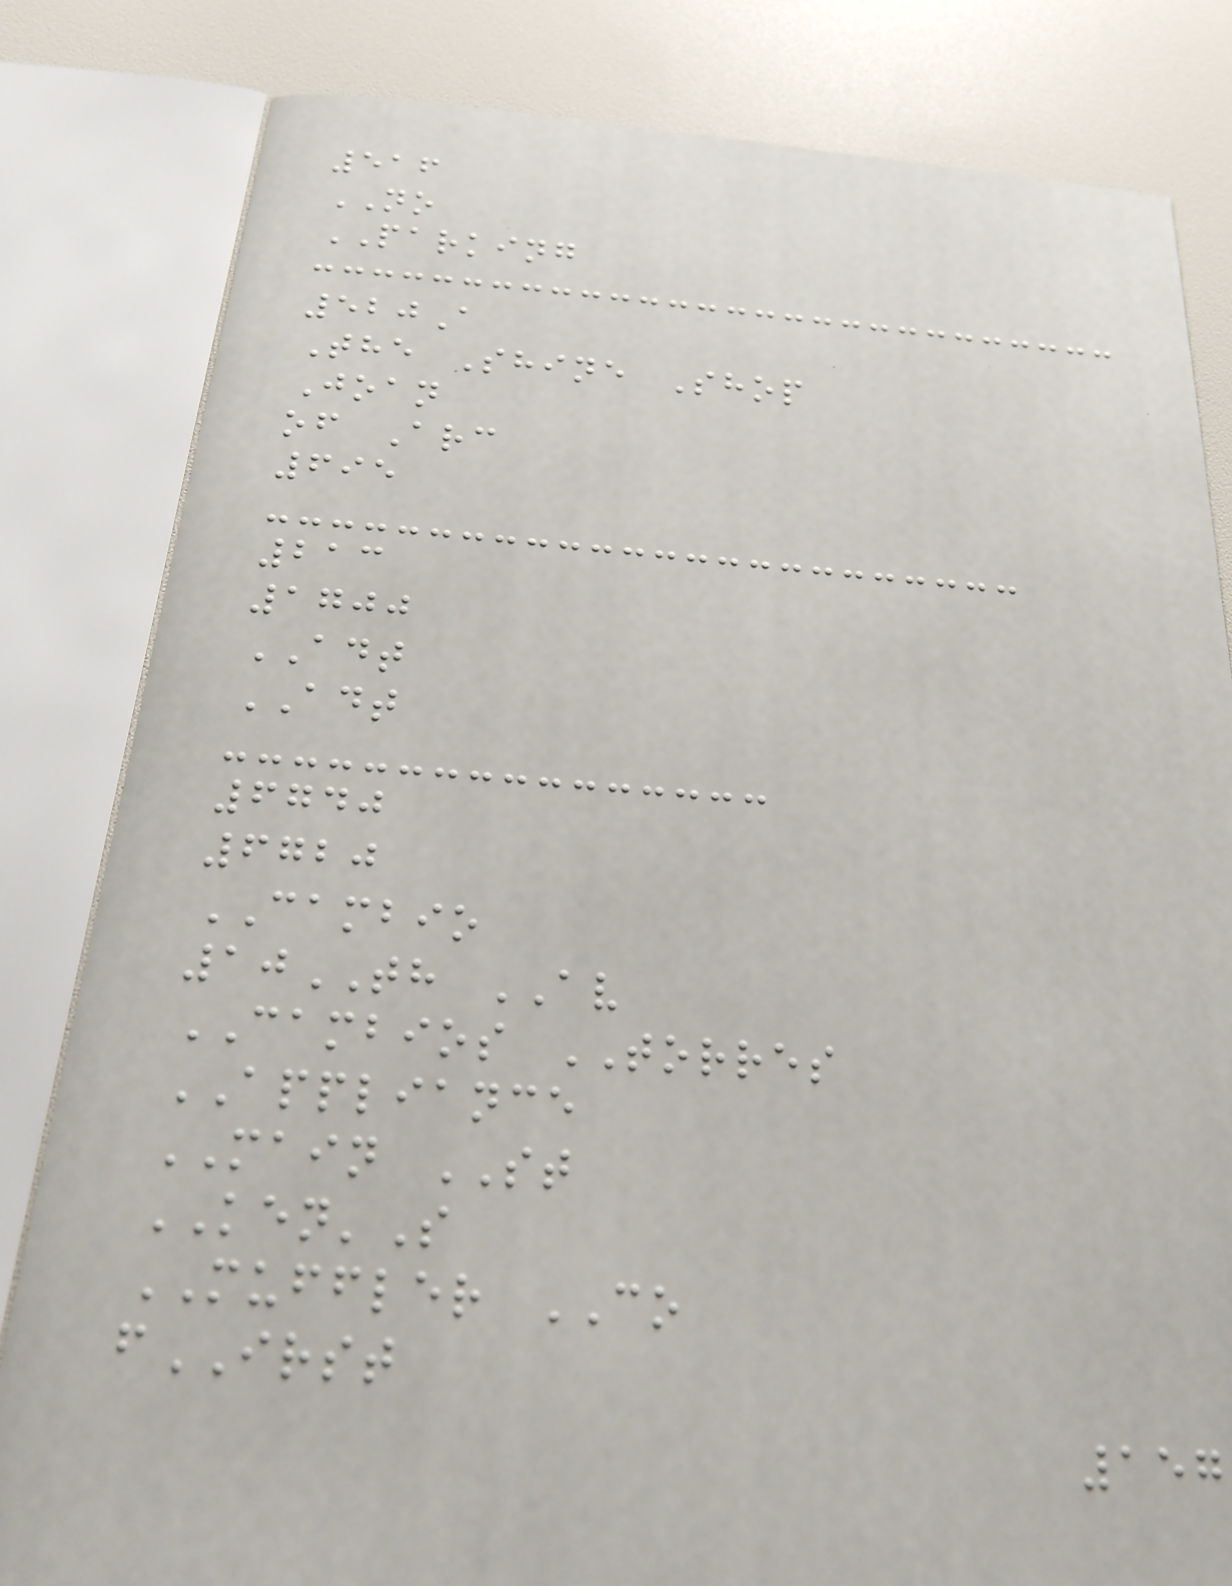516
NO
PARKING
520A
The Shine Shop
Joan
of Arc
695
213
1700
ADT
ADT
6740
6720
CAMBIO
10TH AV
CAMBIOS TORRES
APPLIANCE
MAIN ST
KEN'S
MUFFLER CO
fIRST
157
